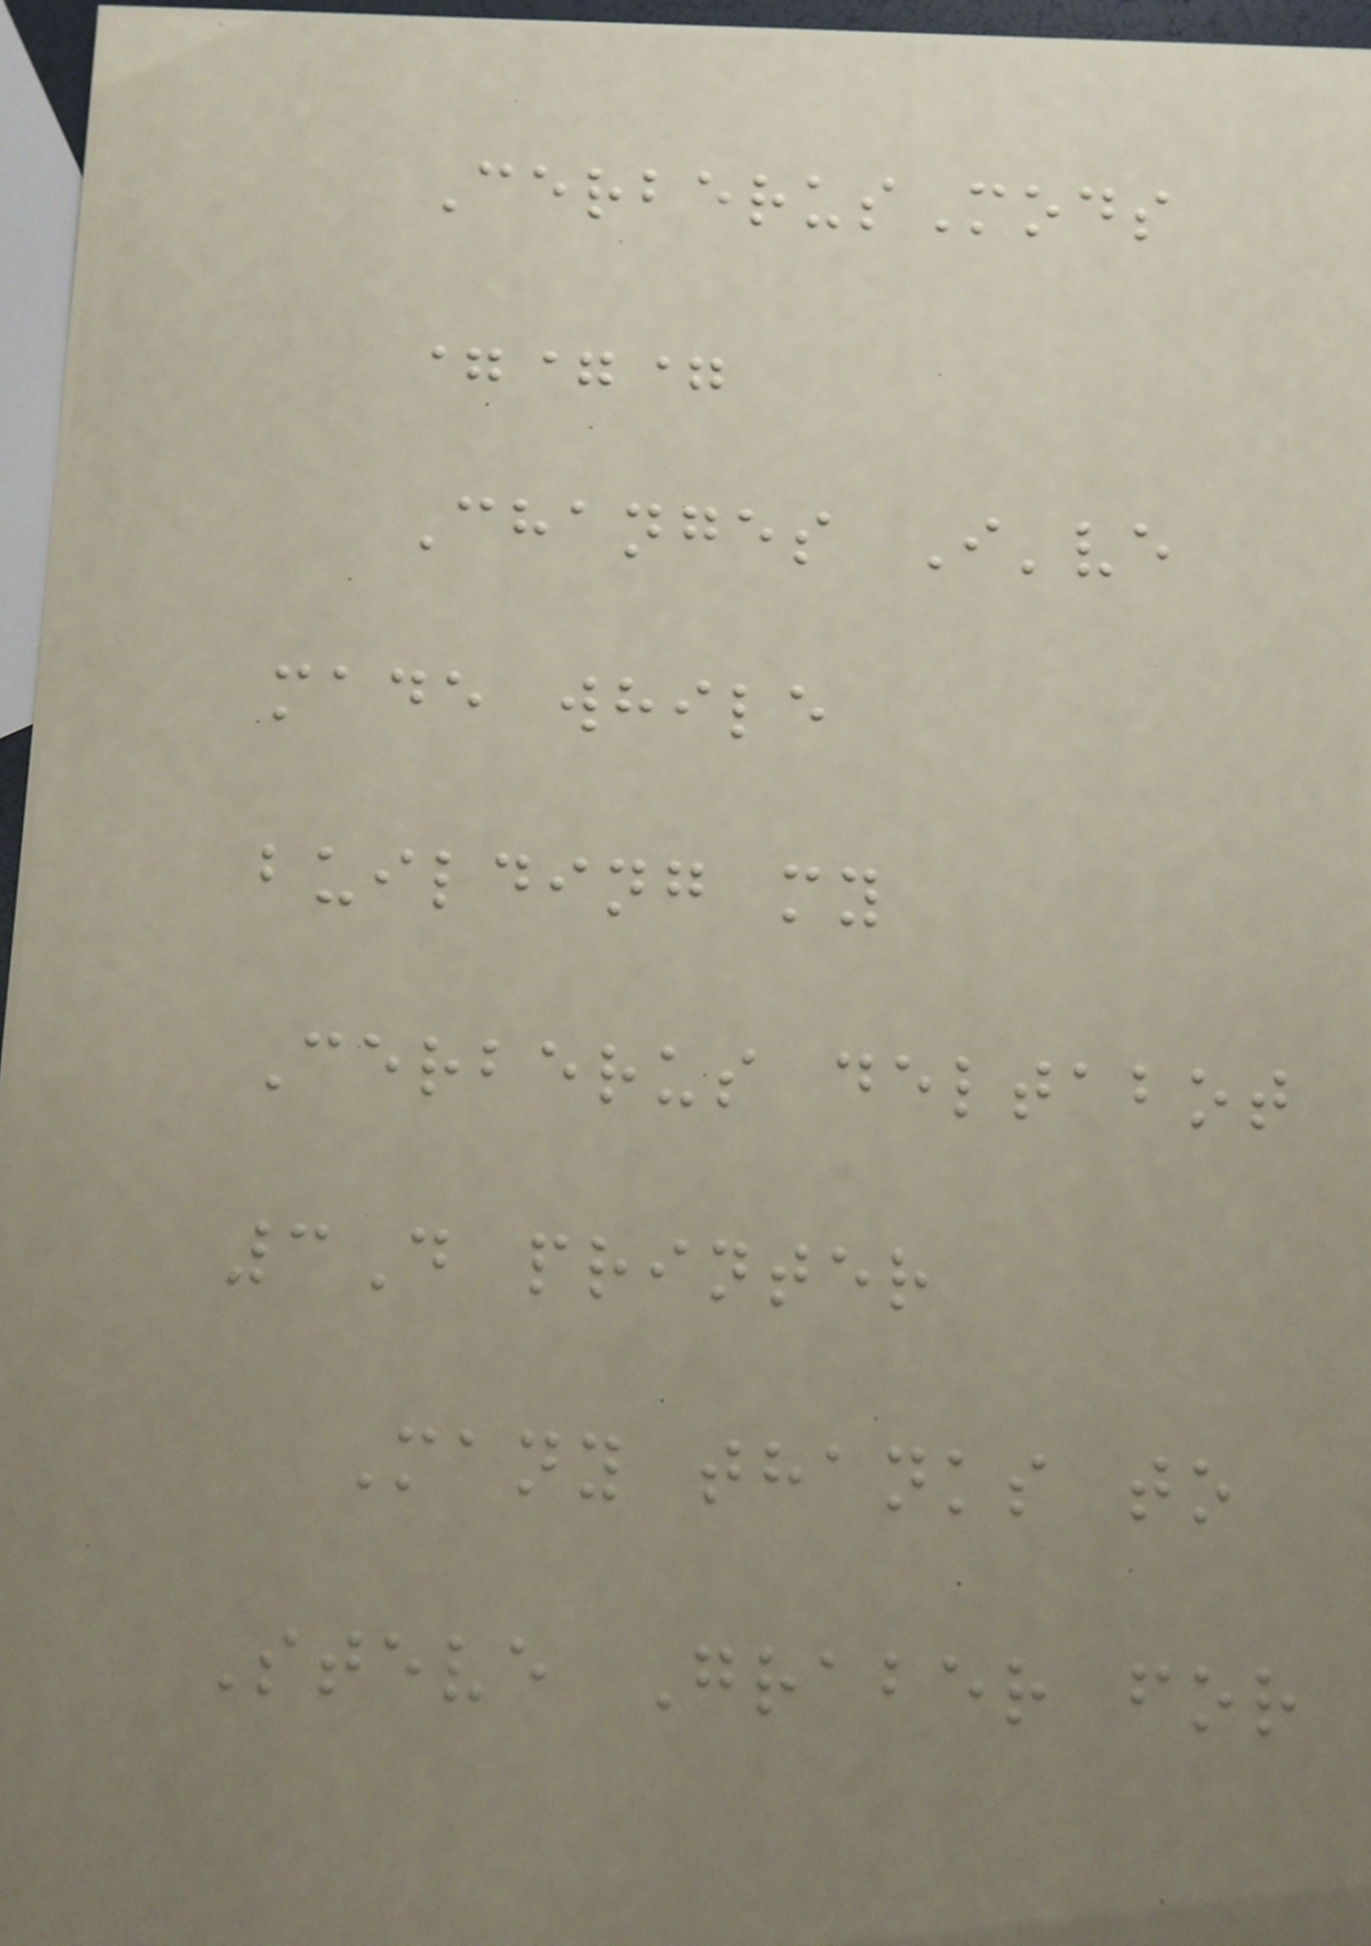CerberusMods
===
Changes I've
made while
building my
Cerberus deltabot
3D printer
Many thanks to
Steve Graber for
